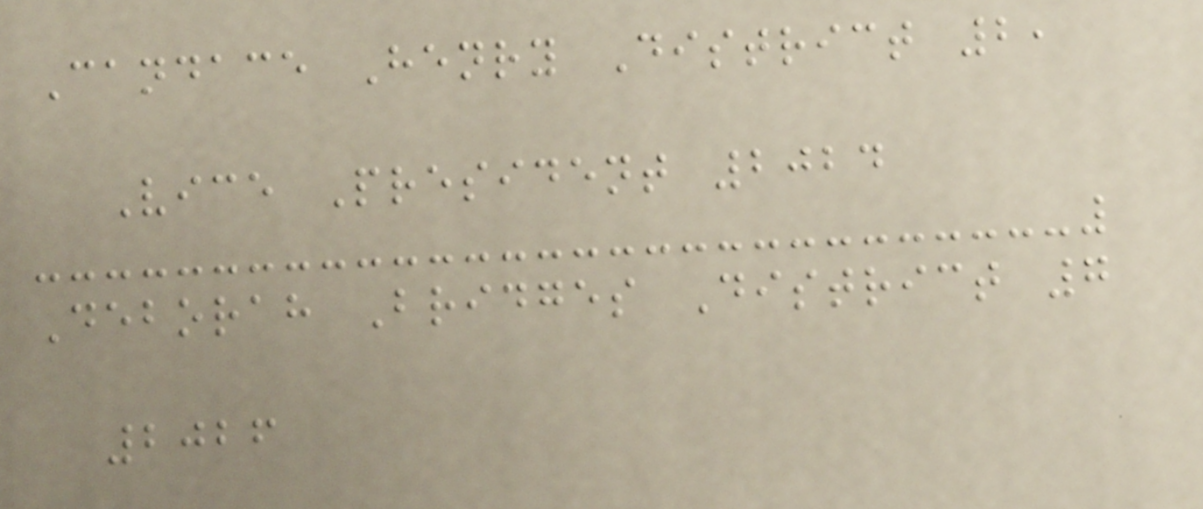Candace Henry District 2,
Vice President 2024
Deborah Bridges District 7
2026
